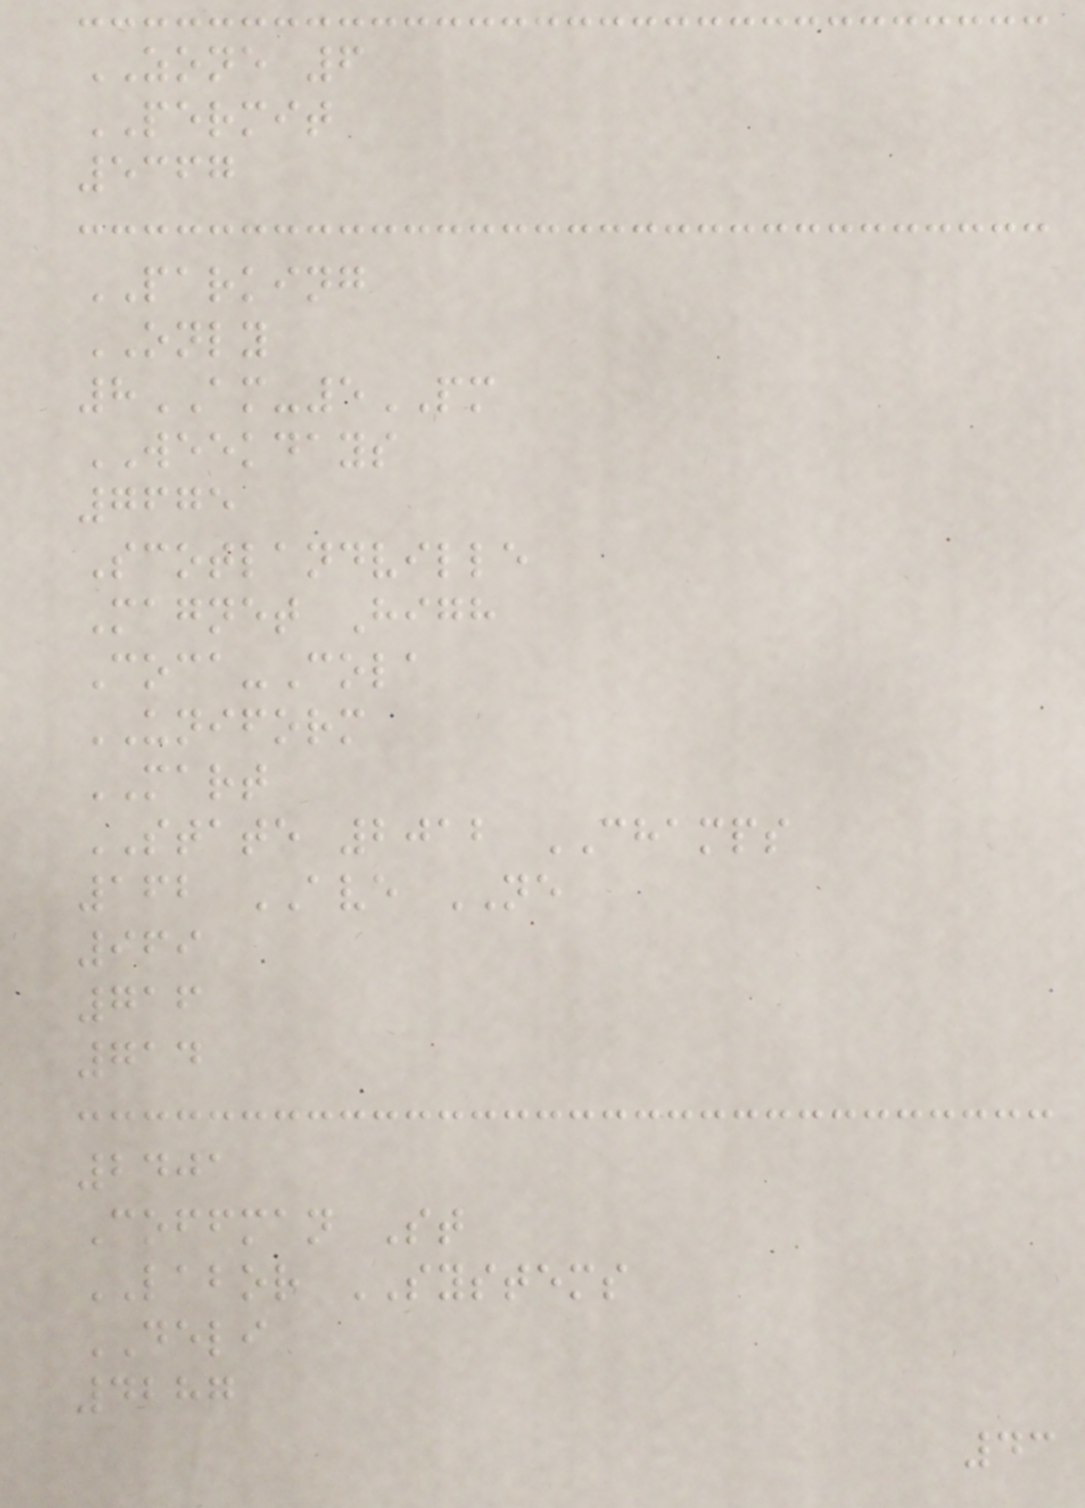ZONE 6
PERMIT
5367
PARKING
ONLY
8AM-5PM
WEEKDAYS
7675
Scotlandville
Magnet High
Coca-Cola
UNIFORM
MART
STATE 2012 CHAMPS
162 AVE NE
969
716
714
2401
Coffman St
LABOR SYSTEMS
DELI
4287
43
